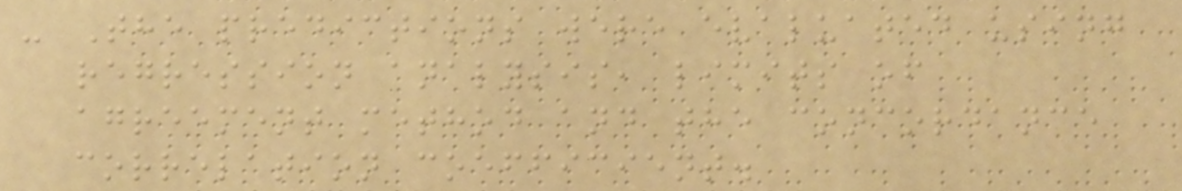- The predictions were evaluated using
regression analysis, limits of
agreement method and the concordance
correlation coefficient.
